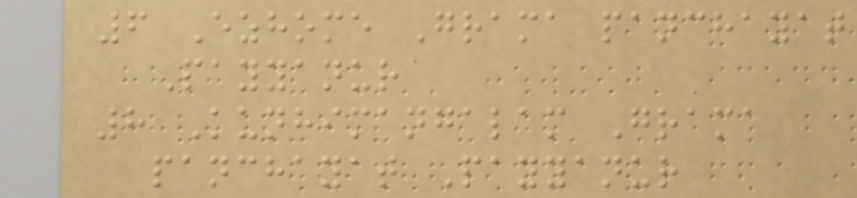6 Ezhome Grama panchayat
Payyanur
8 Kunhimangalam Grama
panchayat Payyanur
